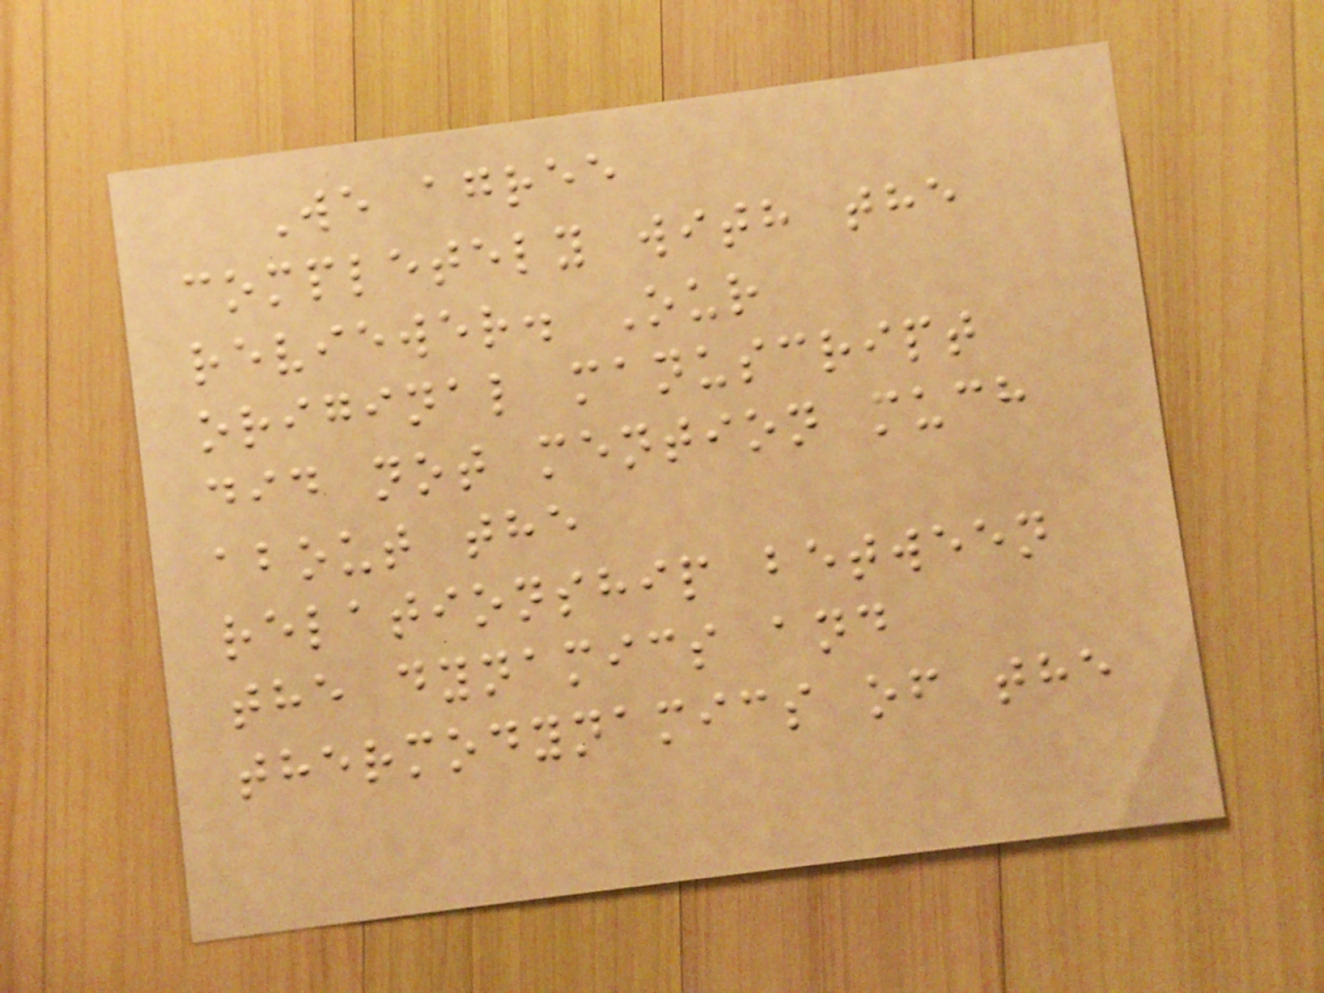We agree
completely with the
reviewer. Our
original manuscript
did not mention much
about the
relationship between
the dynamics and
thermodynamics of the
